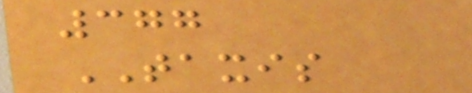377
TAXIS
